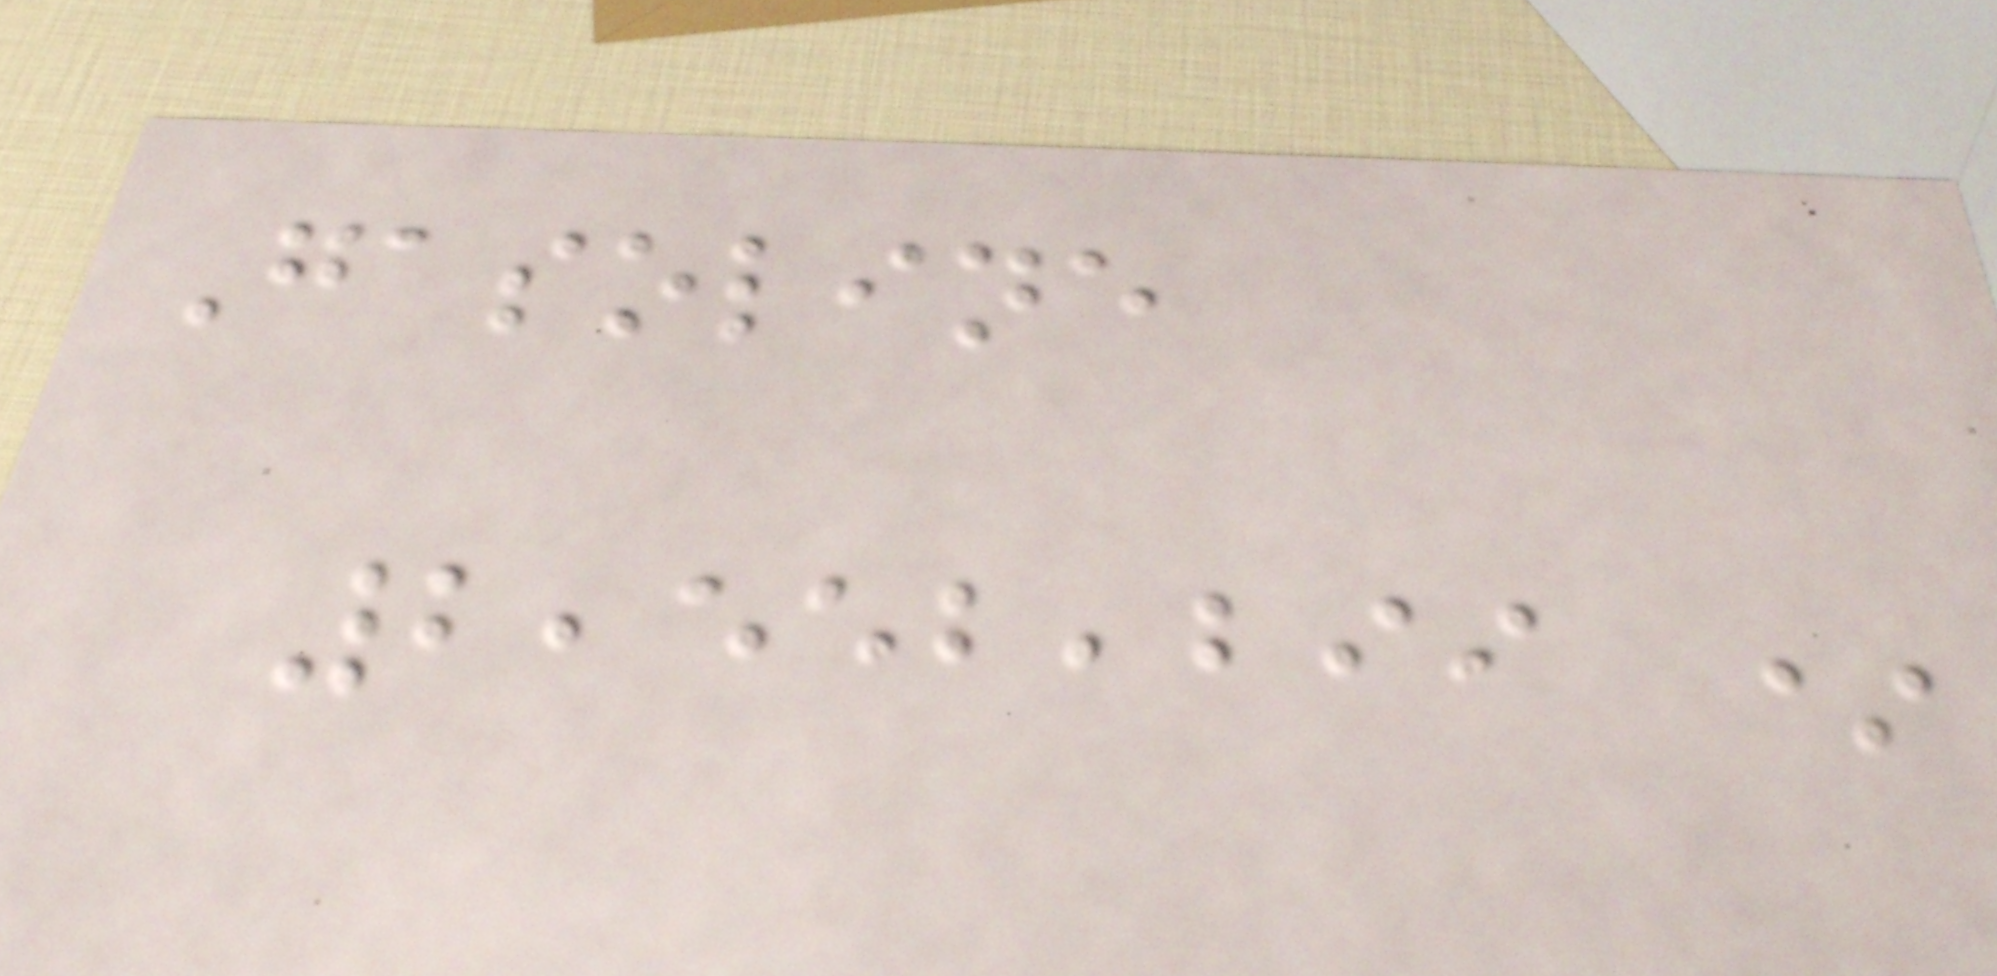Gasoline
2,552,299 *
